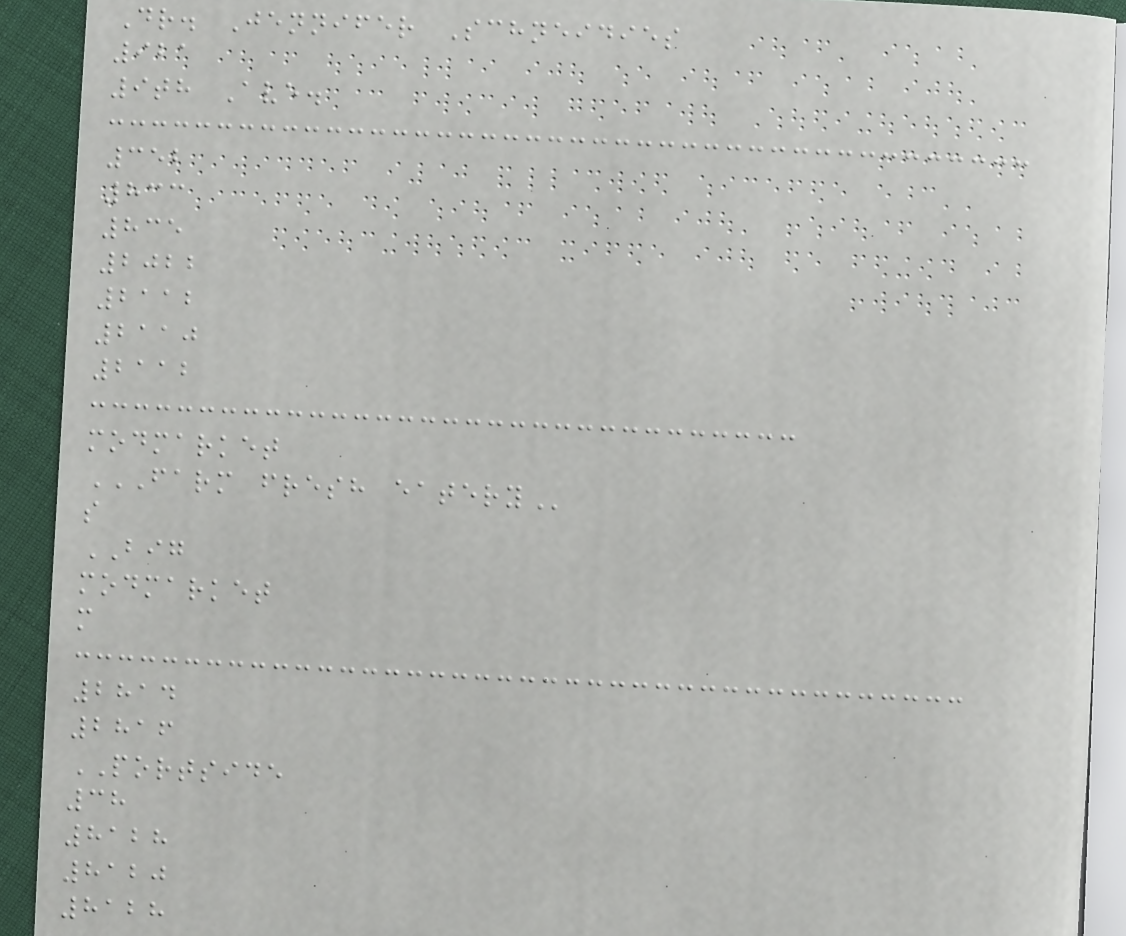Dr. Jennifer Schneidies
921
9th Ave.
352
833
835
2022
2112
2110
2112
modmarket
FARM FRESH EATERY
s
BIG
modmarket
m
2814
2816
PORTSIDE
38
8128
8120
8128
